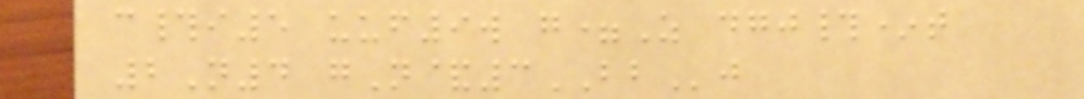c#i5 uuf9w g=Z dgj#*t
2N4 gN&3BBj
